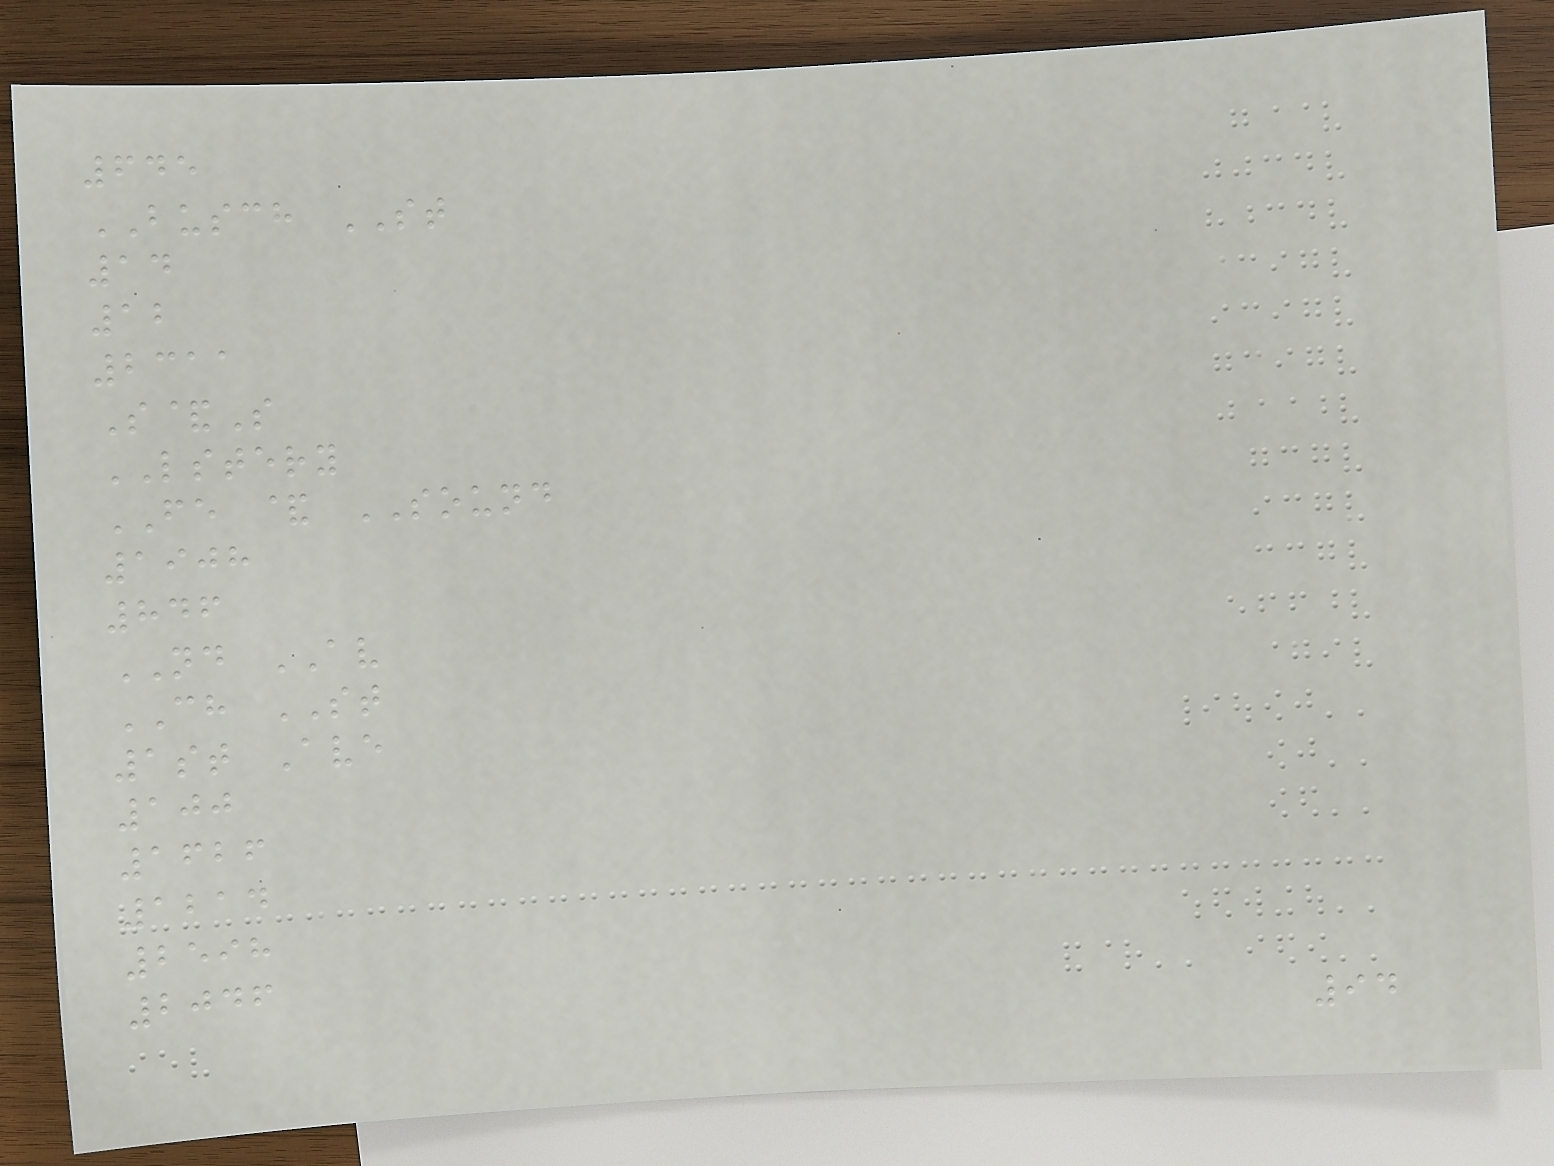645
BUSCH ST
14
12
2311
S&S
LSTERY
FE & SOUND
1908
846
ND AV
CH ST
1st Ave
100
1626
1214
2598
2046
94
